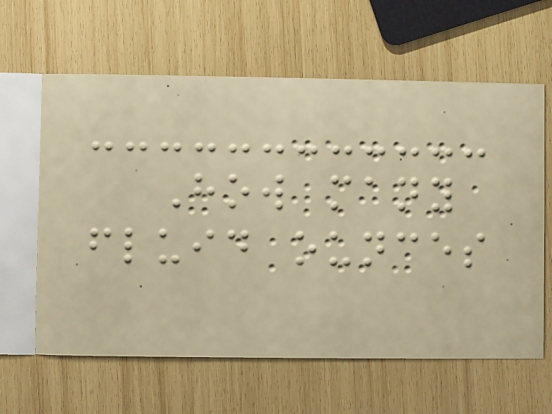How many
fluid ounces
